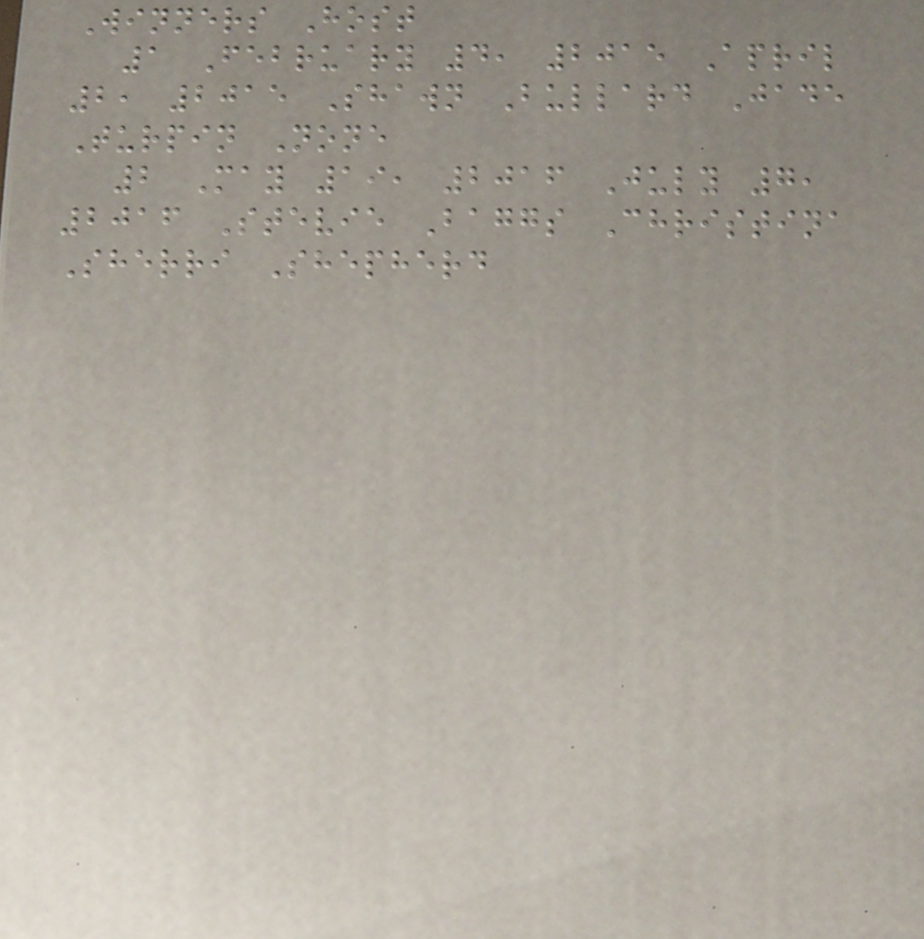Winners Host
1 February 4, 2015 April
2, 2015 Shawn Bullard Jade
Turpin None
2 May 19, 2016 July 7,
2016 Stevie Baggs Christina
Sherri Shepherd
